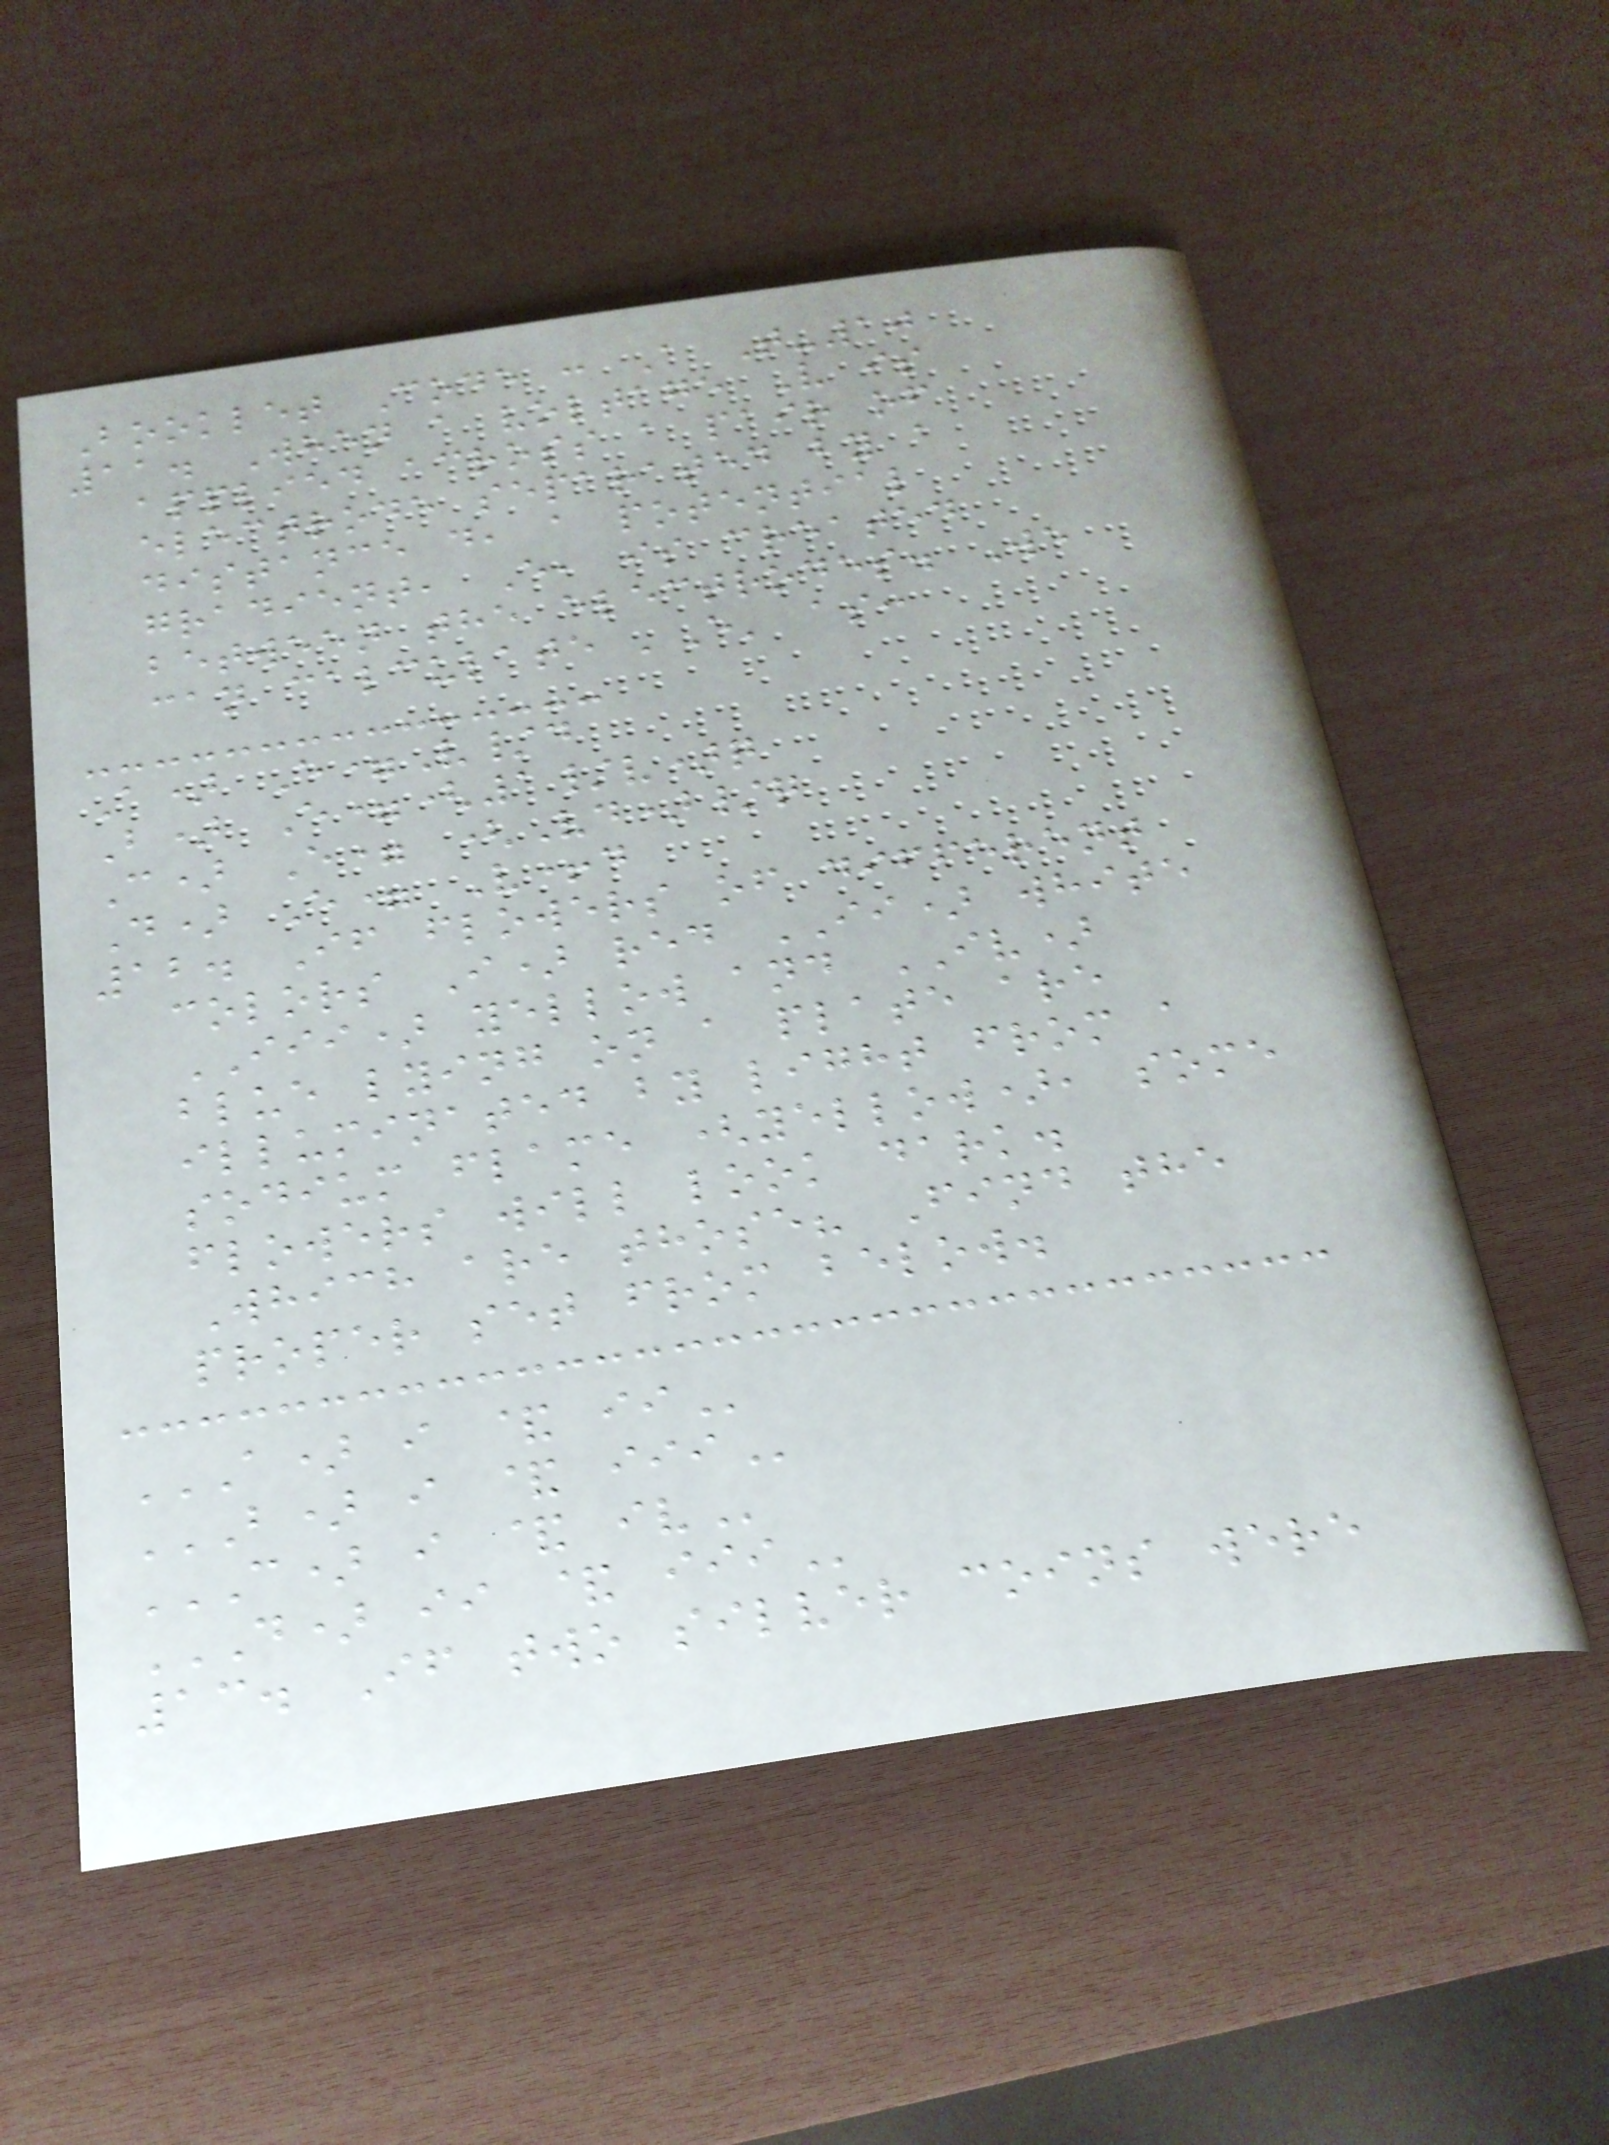Booklet Code : A T-10
11. When a voltage V is
applied across a pair of
electrode separated by a
distance d, a potential
gradient, E, is created
between the electrodes. We
can calculate 'E' as:
A) E=V/d
B) E=(1/v)q
C) E= (Vd)/q
D) E= V+d
12. If flowers of different
colors I) red II) white
III) yellow and IV)
blue lying on a plate are
illuminated by light from a
sodium flame (yellow), some
flowers will look dark.
Which are those? Find the
proper set from below.
A) I & II
B) I & III
C) I & IV
D) II & III
13. If two silver coins were
